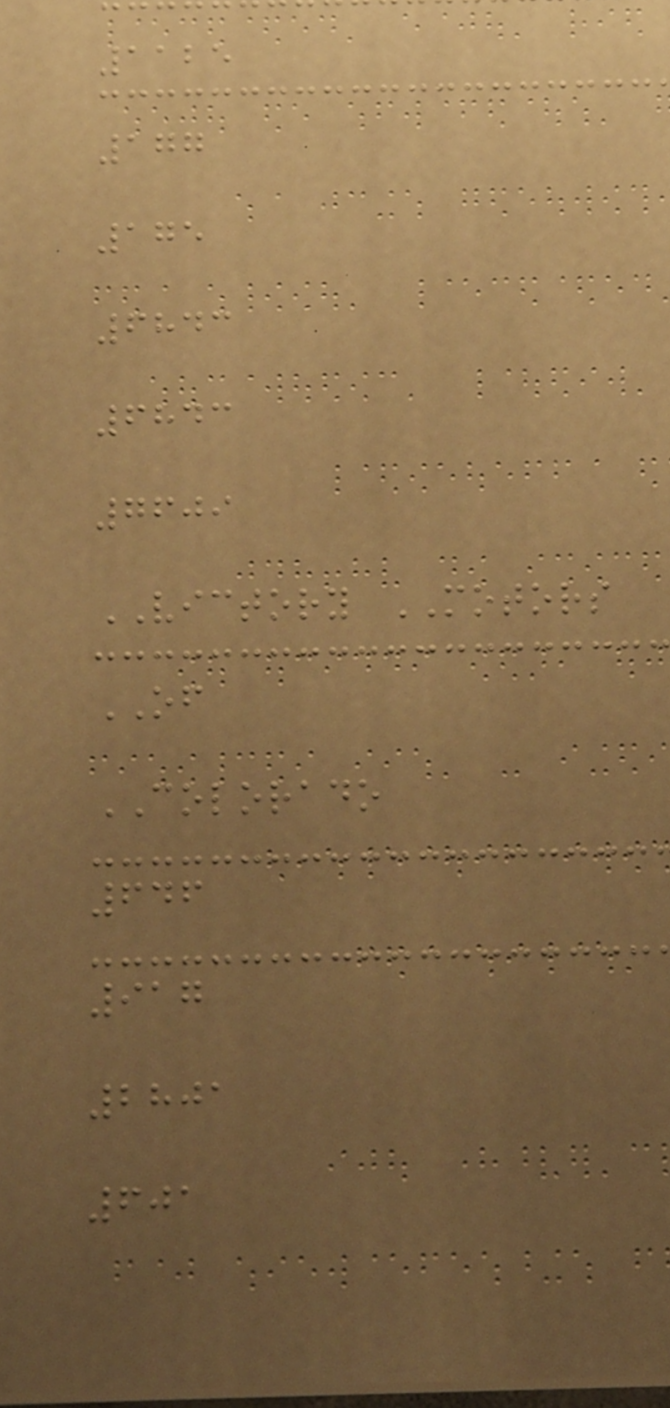1125
177
175
6843
6843
7609
VICTORY MOTORS
OF
COLORADO
646
917
2801
601
